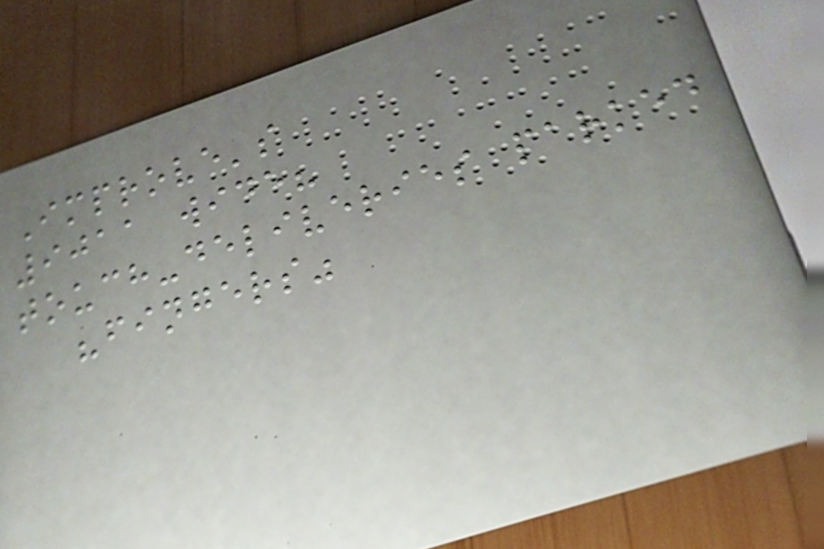Improve's
9011 wide?
touch-deliveries parked
"fingers"
